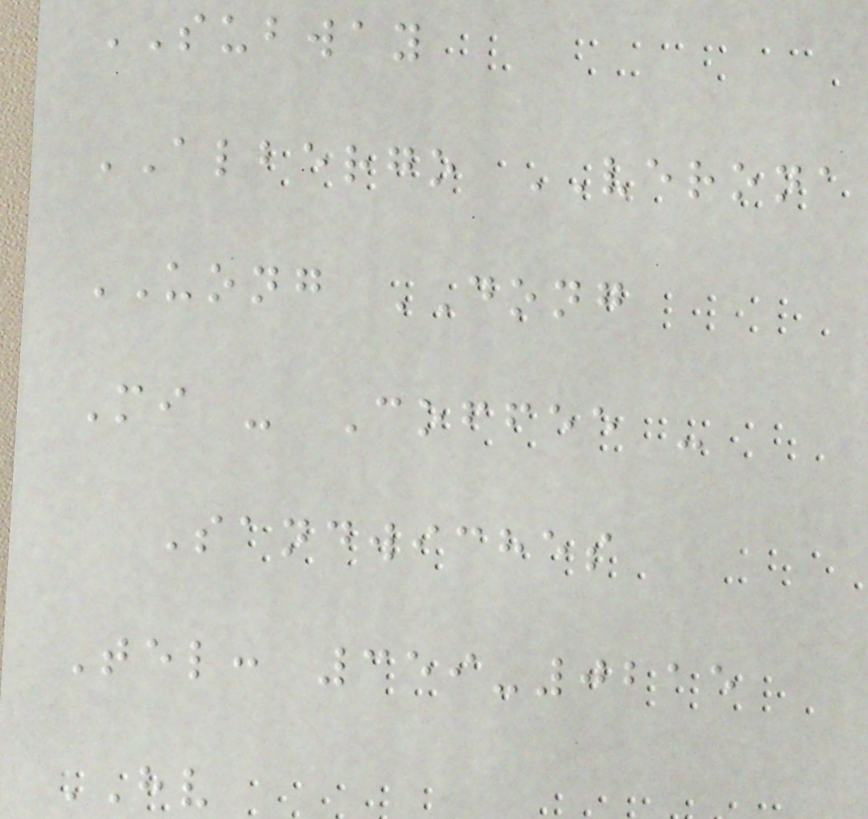SUBWAY
ALBERGO VERONA
UONG DONG
Mi - Coffee -
Sandwiches
Tel: 359-0215
HV
